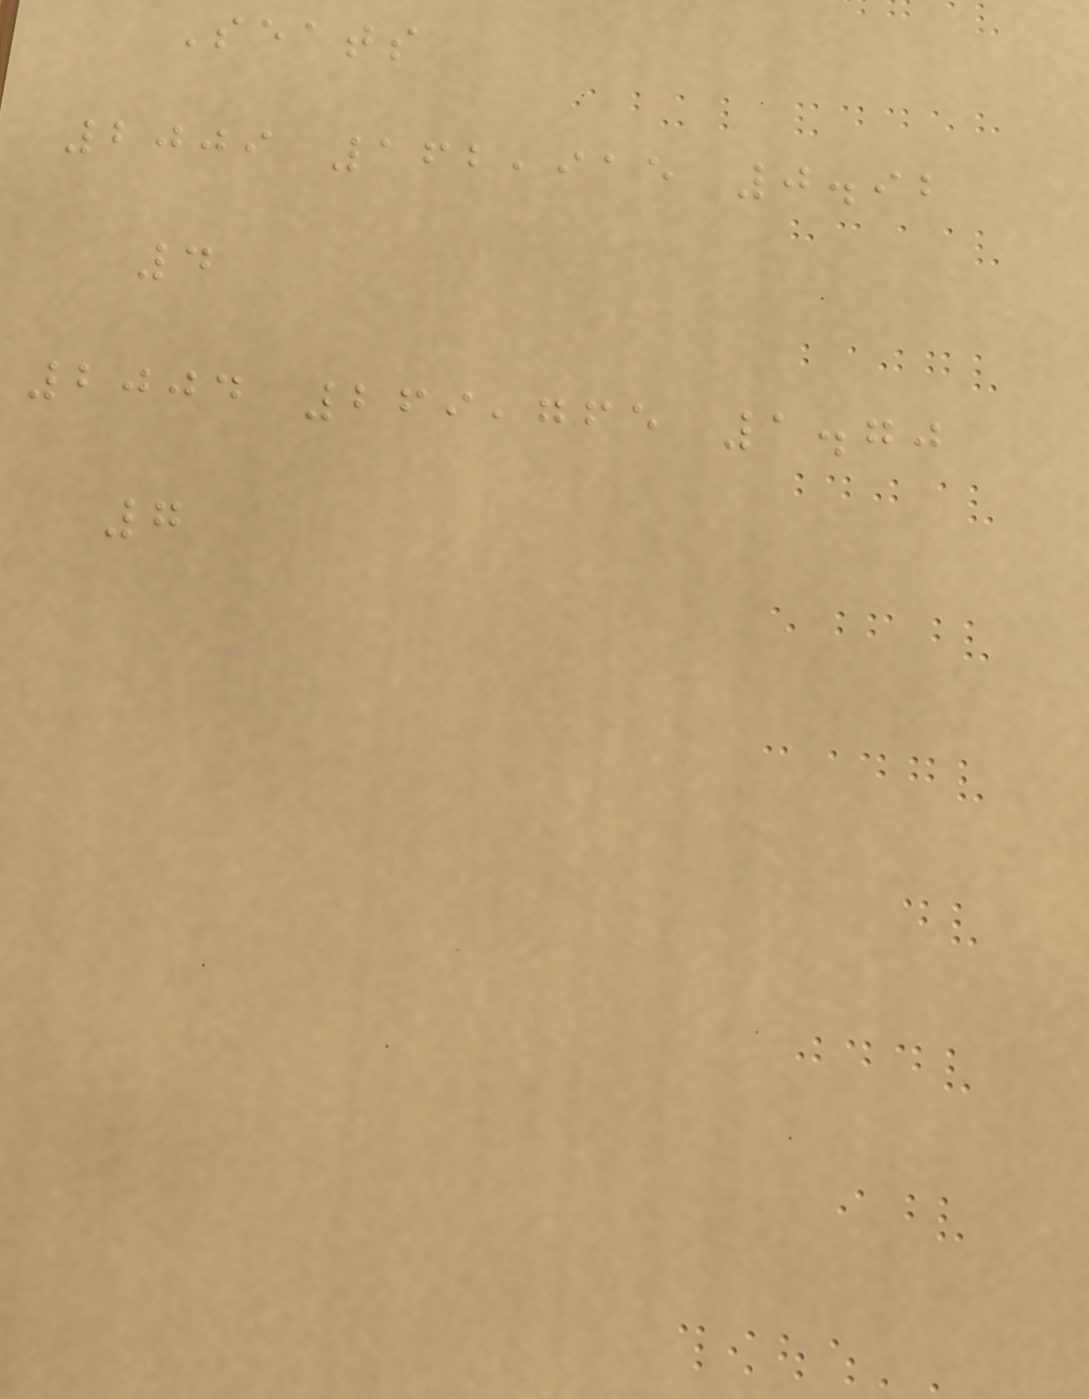Seats
2009 162,915 0.92
4
2004 269,765 1.70
7
